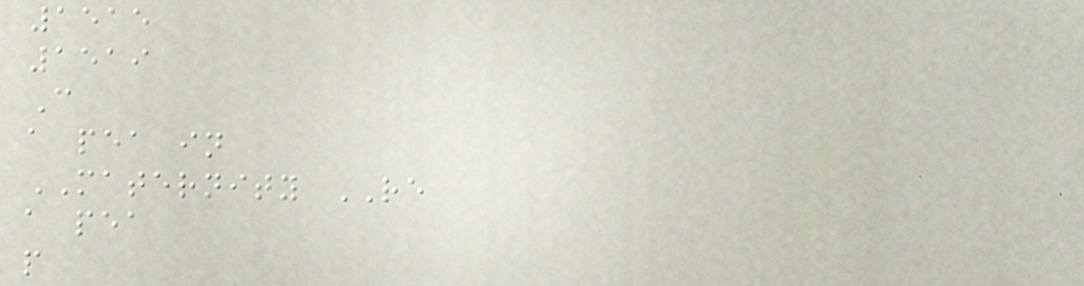1515
1519
C
a pea in
MATERNITY RE
a pea
p
